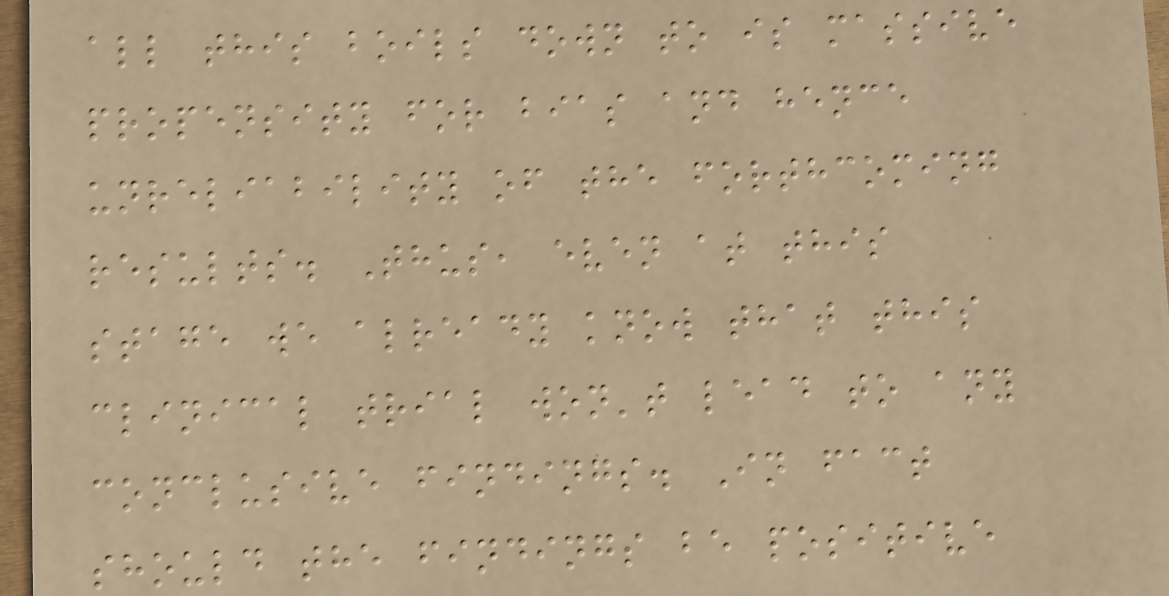all this boils down to is massive
propensity for bias and hence
unreliability of the forthcoming
results. Thus, even at this
stage we already know that this
clinical trial won't lead to any
conclusive findings. In fact
should the findings be positive
